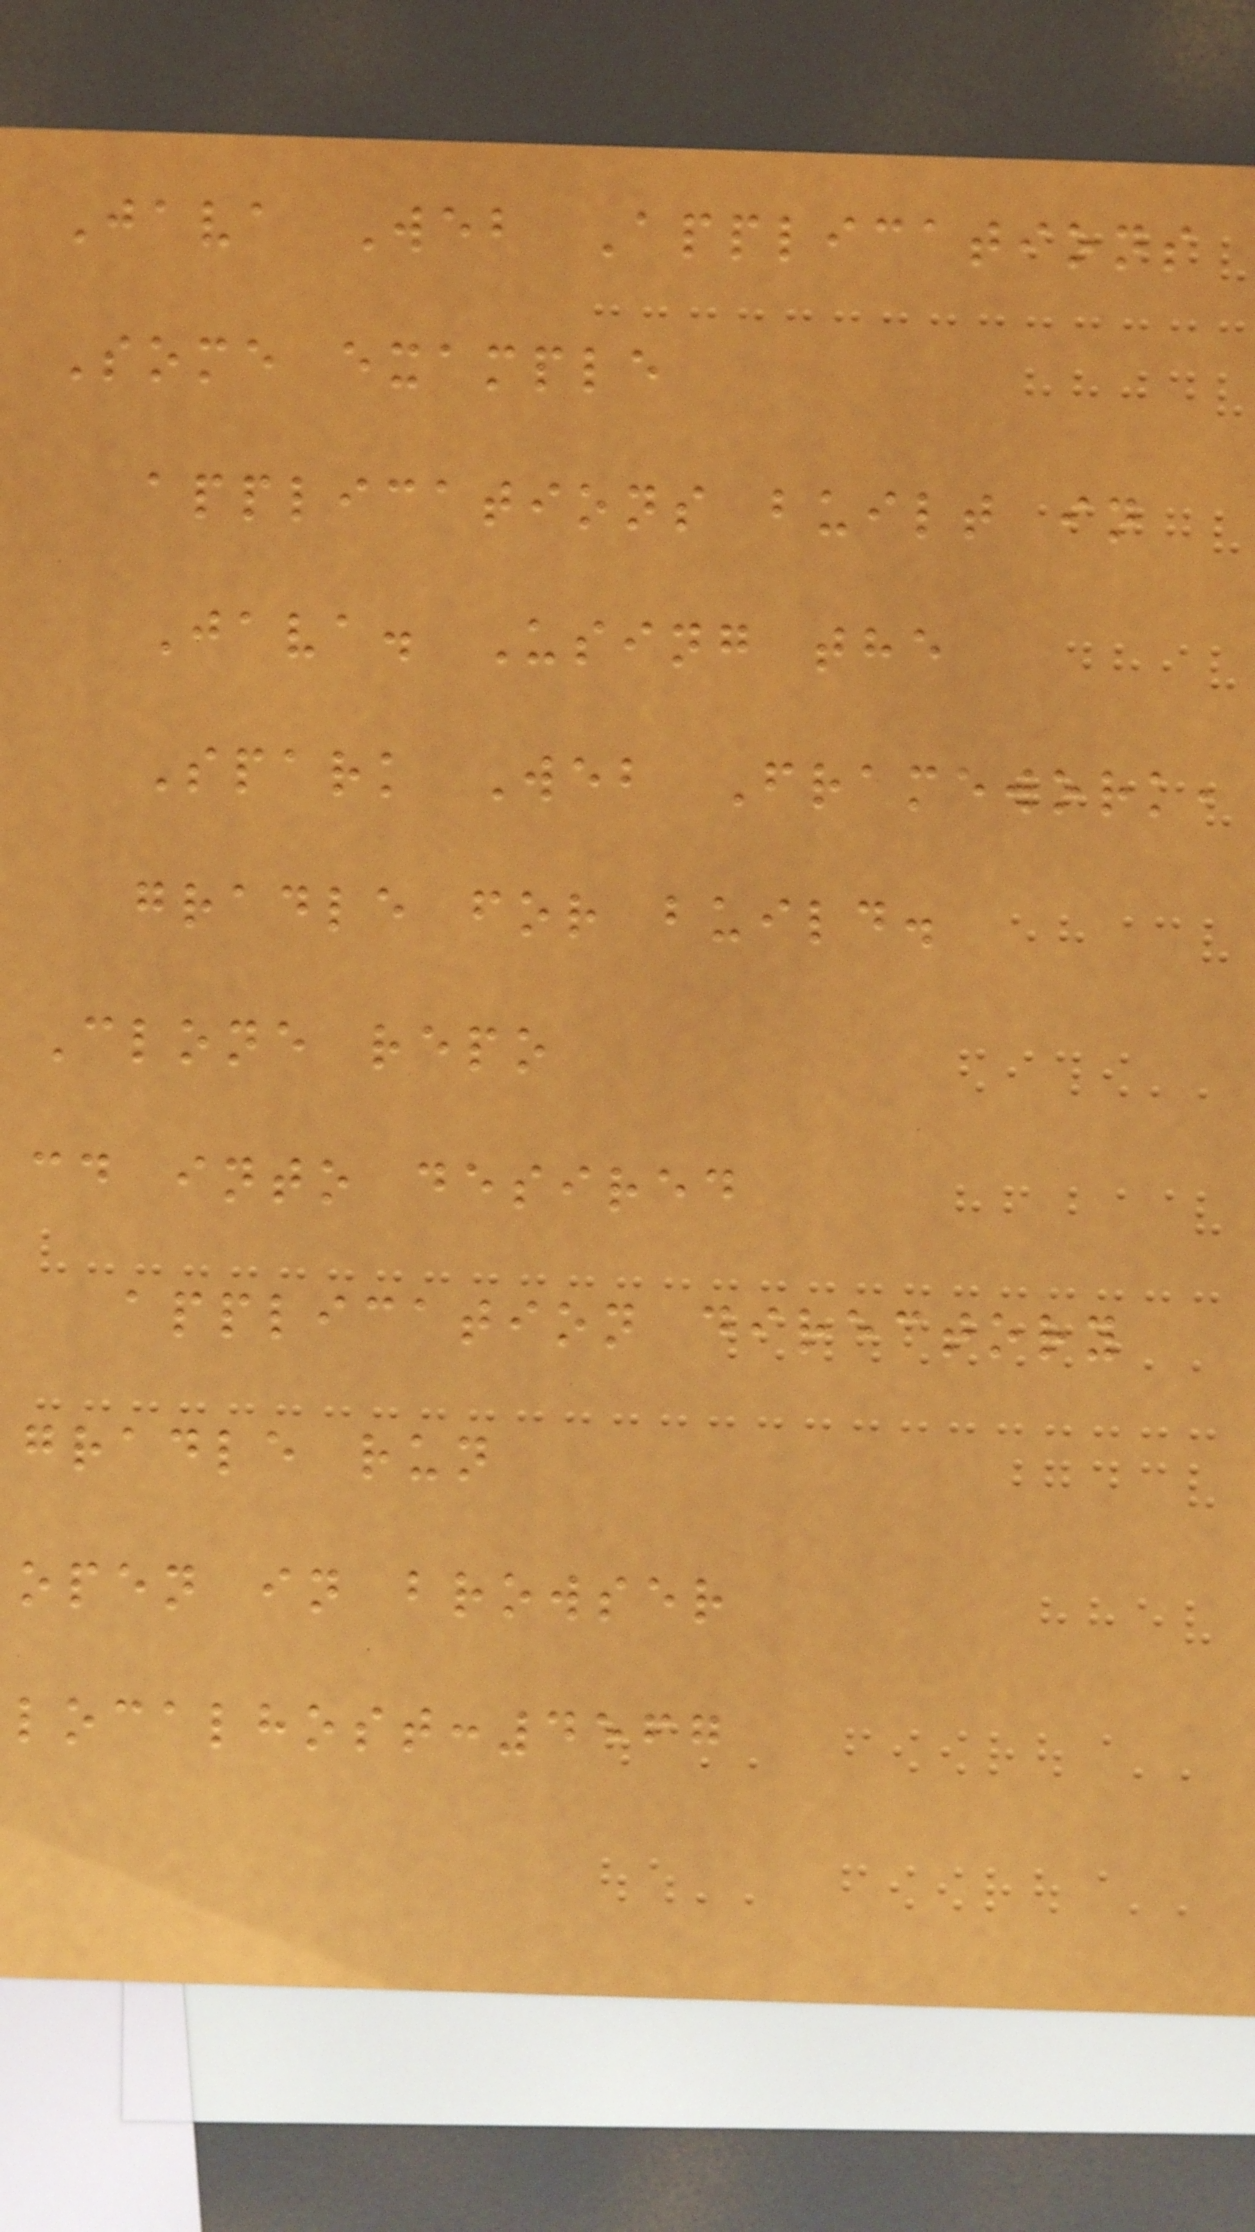Java Web Applications
Some example
applications built in
Java. Using the
Spark Web Framework,
gradle for build.
Clone repo
cd into desired
application directory
gradle run
open in browser
localhost:4567
